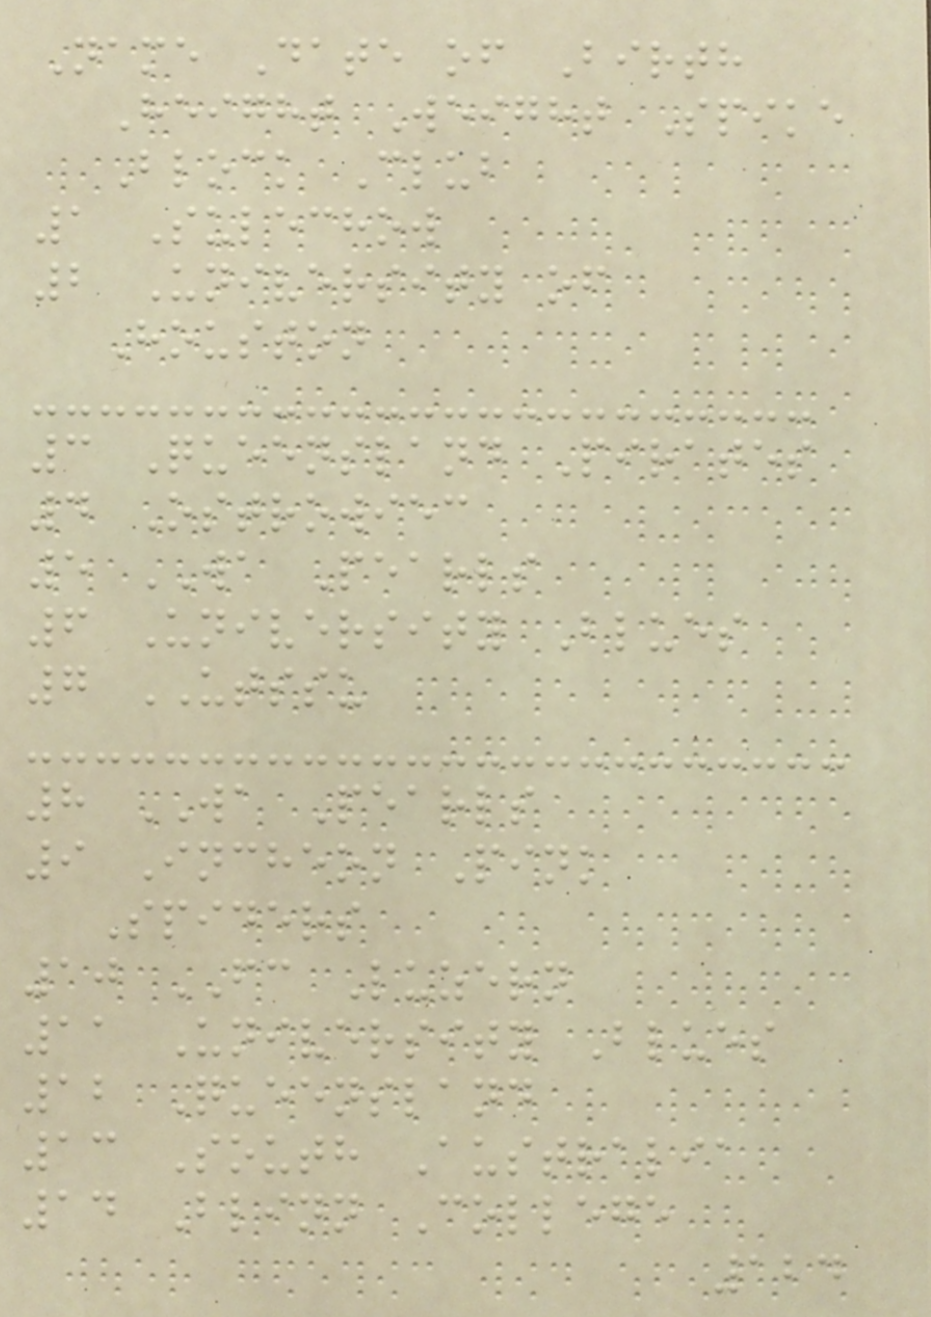Name Date of Birth
Height Weight Spike
Block Club
1 Sulechow
2 University of
Houston
3 Queensland Pirates
4 Ostrowiec
5 WA Pearls
6 University Blues
7 UTSSU
8 WA Pearls
9 Incheon Pink
Spiders
10 FC Luzern
11 University Blues
12 Queensland
13 South Australia
14 Blinn College
124
